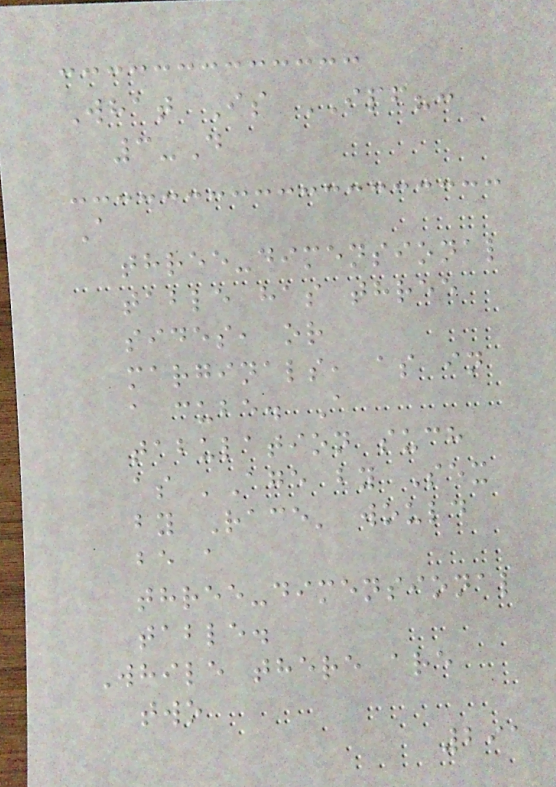What Is IPF?:
3-D
A
three-dimensional
table has three
sides, or
marginals, as in
a cube. A
tabulation such
as 'Age by Sex
by Race' would
be a
three-dimensional
table.
While there are
two
291
